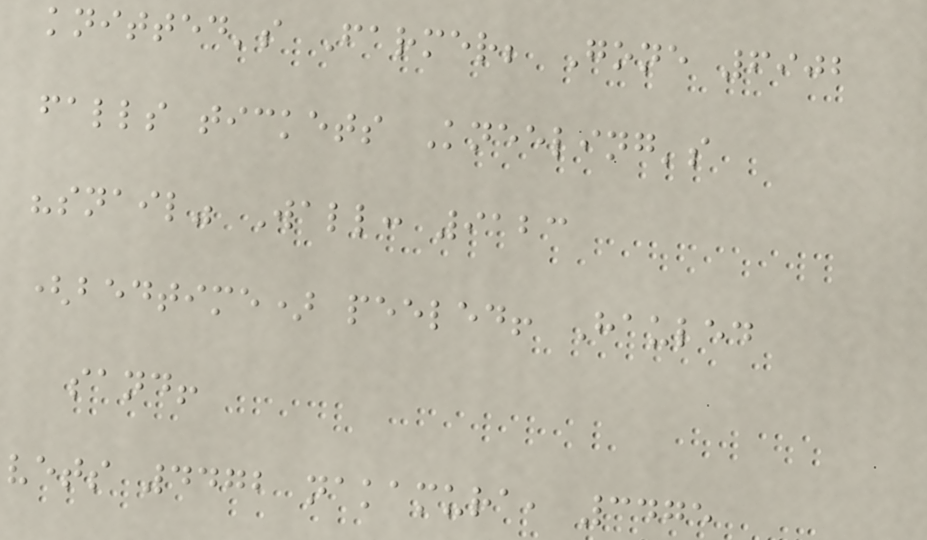knitted's Farmer; Gone 6902
falls tickets Kneeling's
"snail" Wall: 9123
(bedtime) peeled! Hauled
sand!
vets 4472 nakamura, 3475
